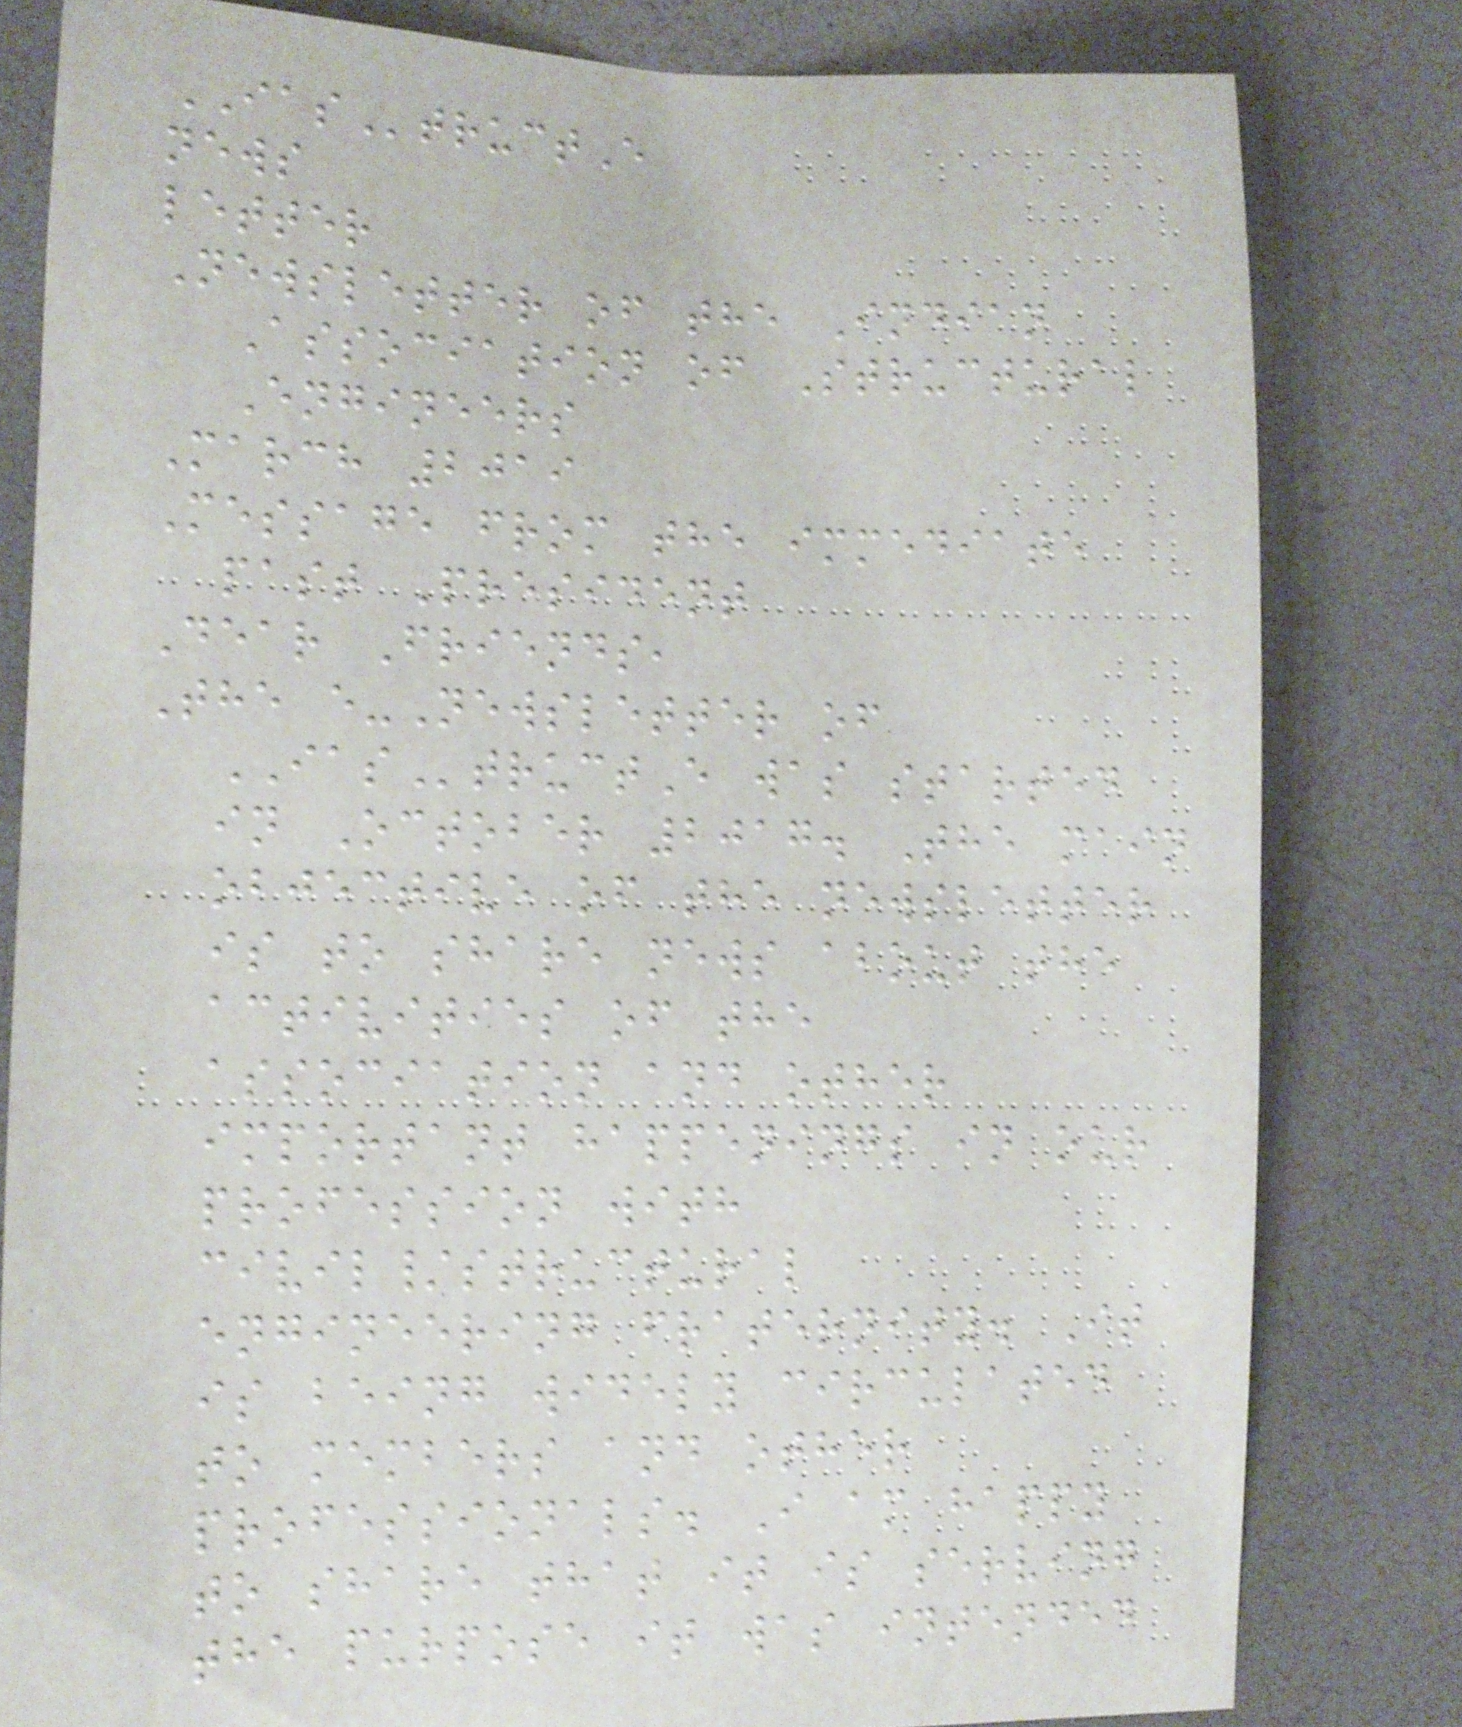IAStructE
news
letter
Newsletter of the Indian
Association of Structural
Engineers
March 2019
Message from the immediate
past President
Dear Friends,
The e-Newsletter of
IAStructE was started
in October 2017. The main
objective of the newsletter
is to share news about the
activities of the
association and other
important happenings in our
profession with
civil/structural
engineering fraternity. It
is being widely circulated
to members and other
professionals. I am happy
to share that it is serving
the purpose it was intended
